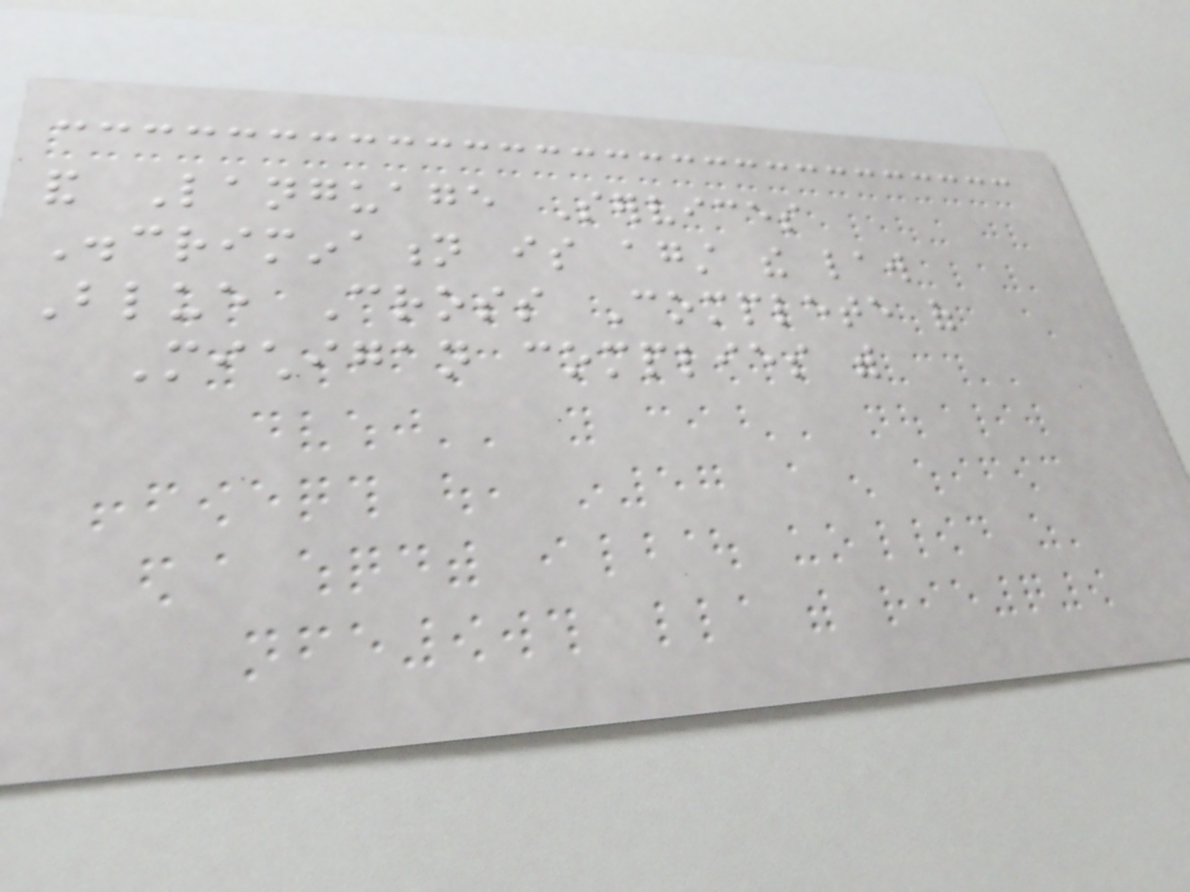and Language Services
Discrimination is against the law
Blue Cross Complete of
Michigan complies with
